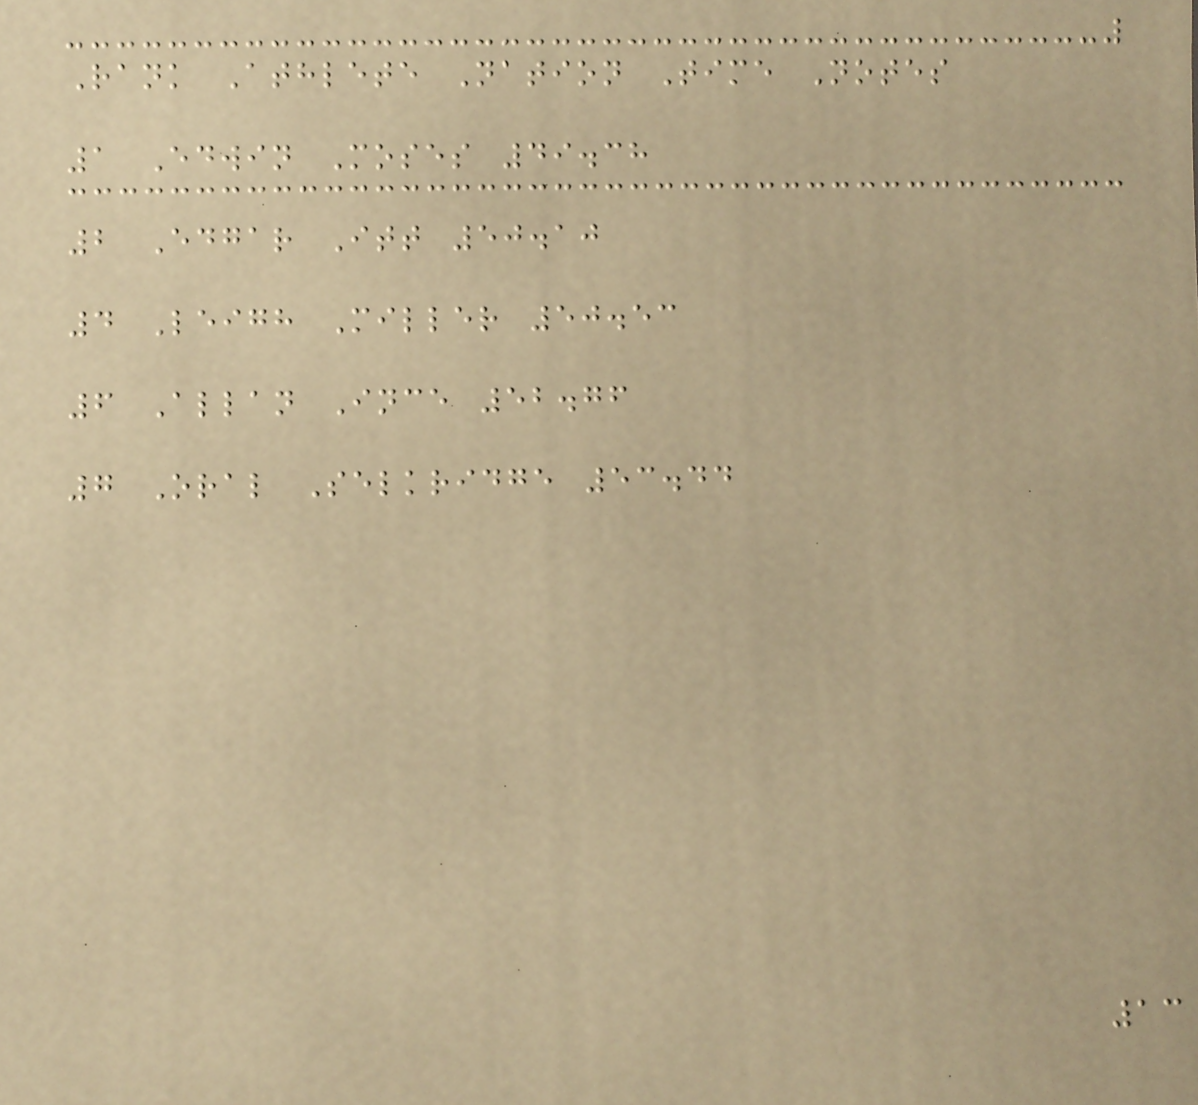Rank Athlete Nation Time Notes
1 Edwin Moses 49.38
2 Edgar Itt 50.10
4 Leigh Miller 50.53
6 Allan Ince 52.76
7 Oral Selkridge 53.44
13
